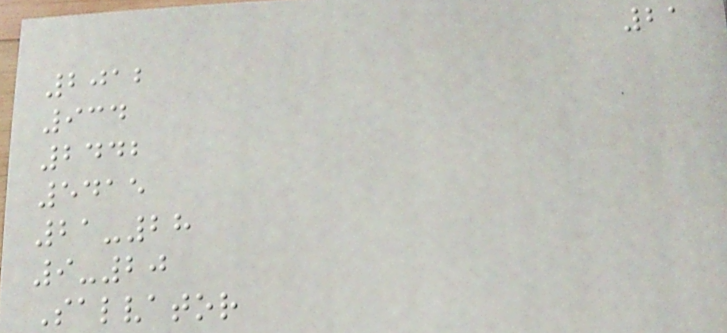21
2012
934
2442
5415
21-28
9-20
Salvator
